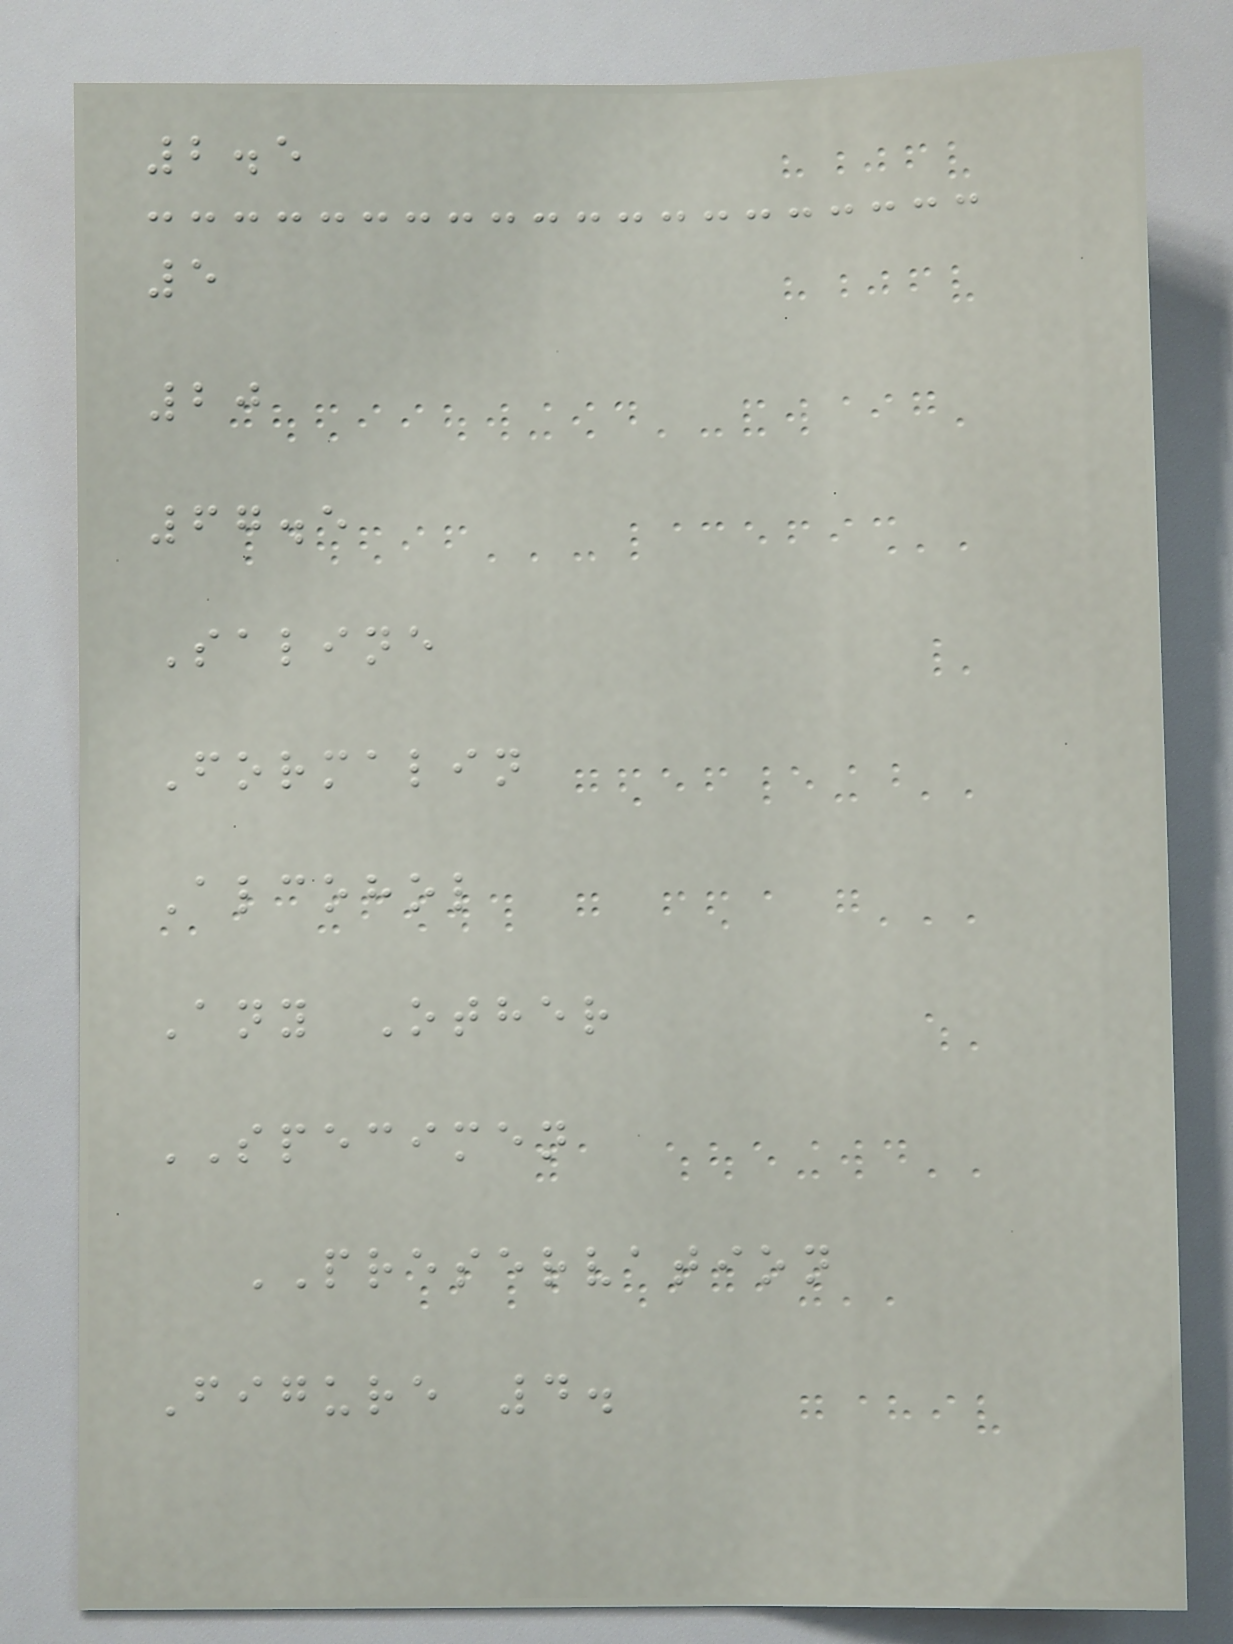2.5
5
20
67.5
Saline
Formalin
Alcohol
Any Other
SPECIMEN
PRESERVATION
Figure 4.
